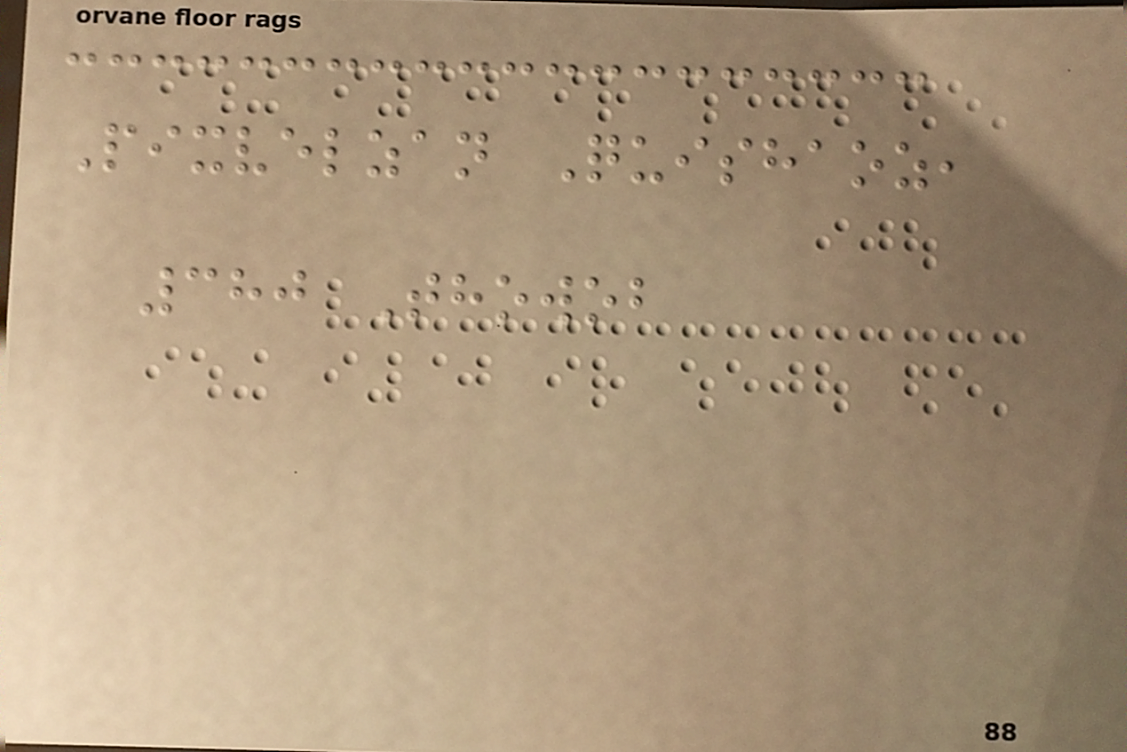Pixvelzan Quishaoz,
380 Thowob
